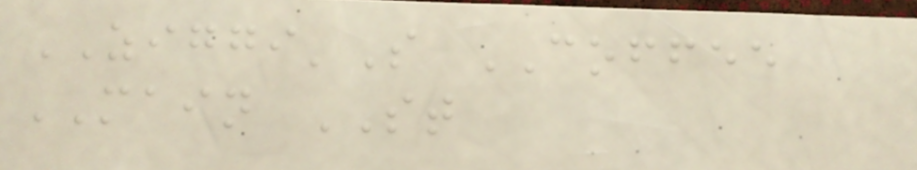ZIGGI'S COFFEE
MAIN ST
